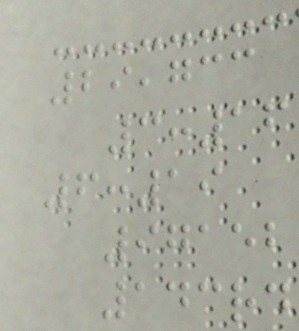29,733
3:16
6:19
97152
143rd
